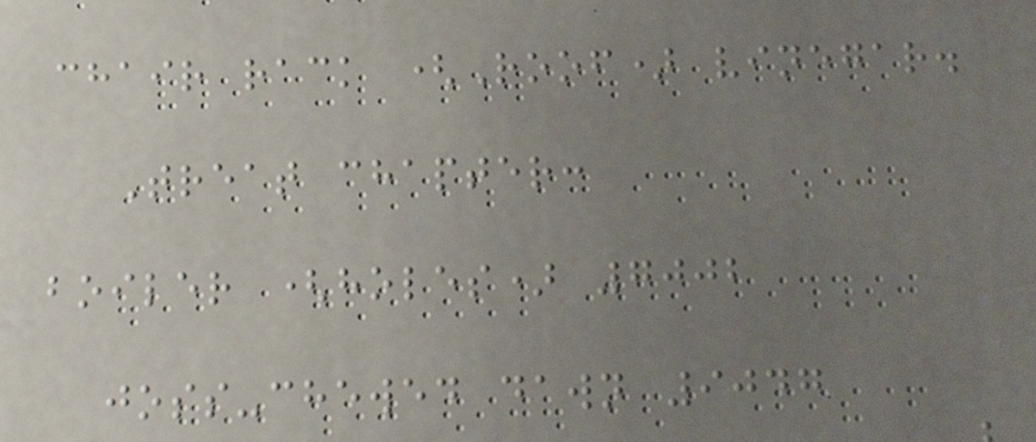chair rack (Roof) vinegar.
Treat chapter:
boiler (holes) 7002
joss-chewed dawn 9047
